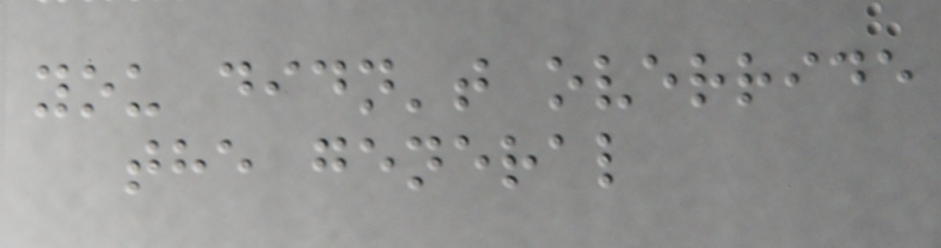you didn't override
the general
